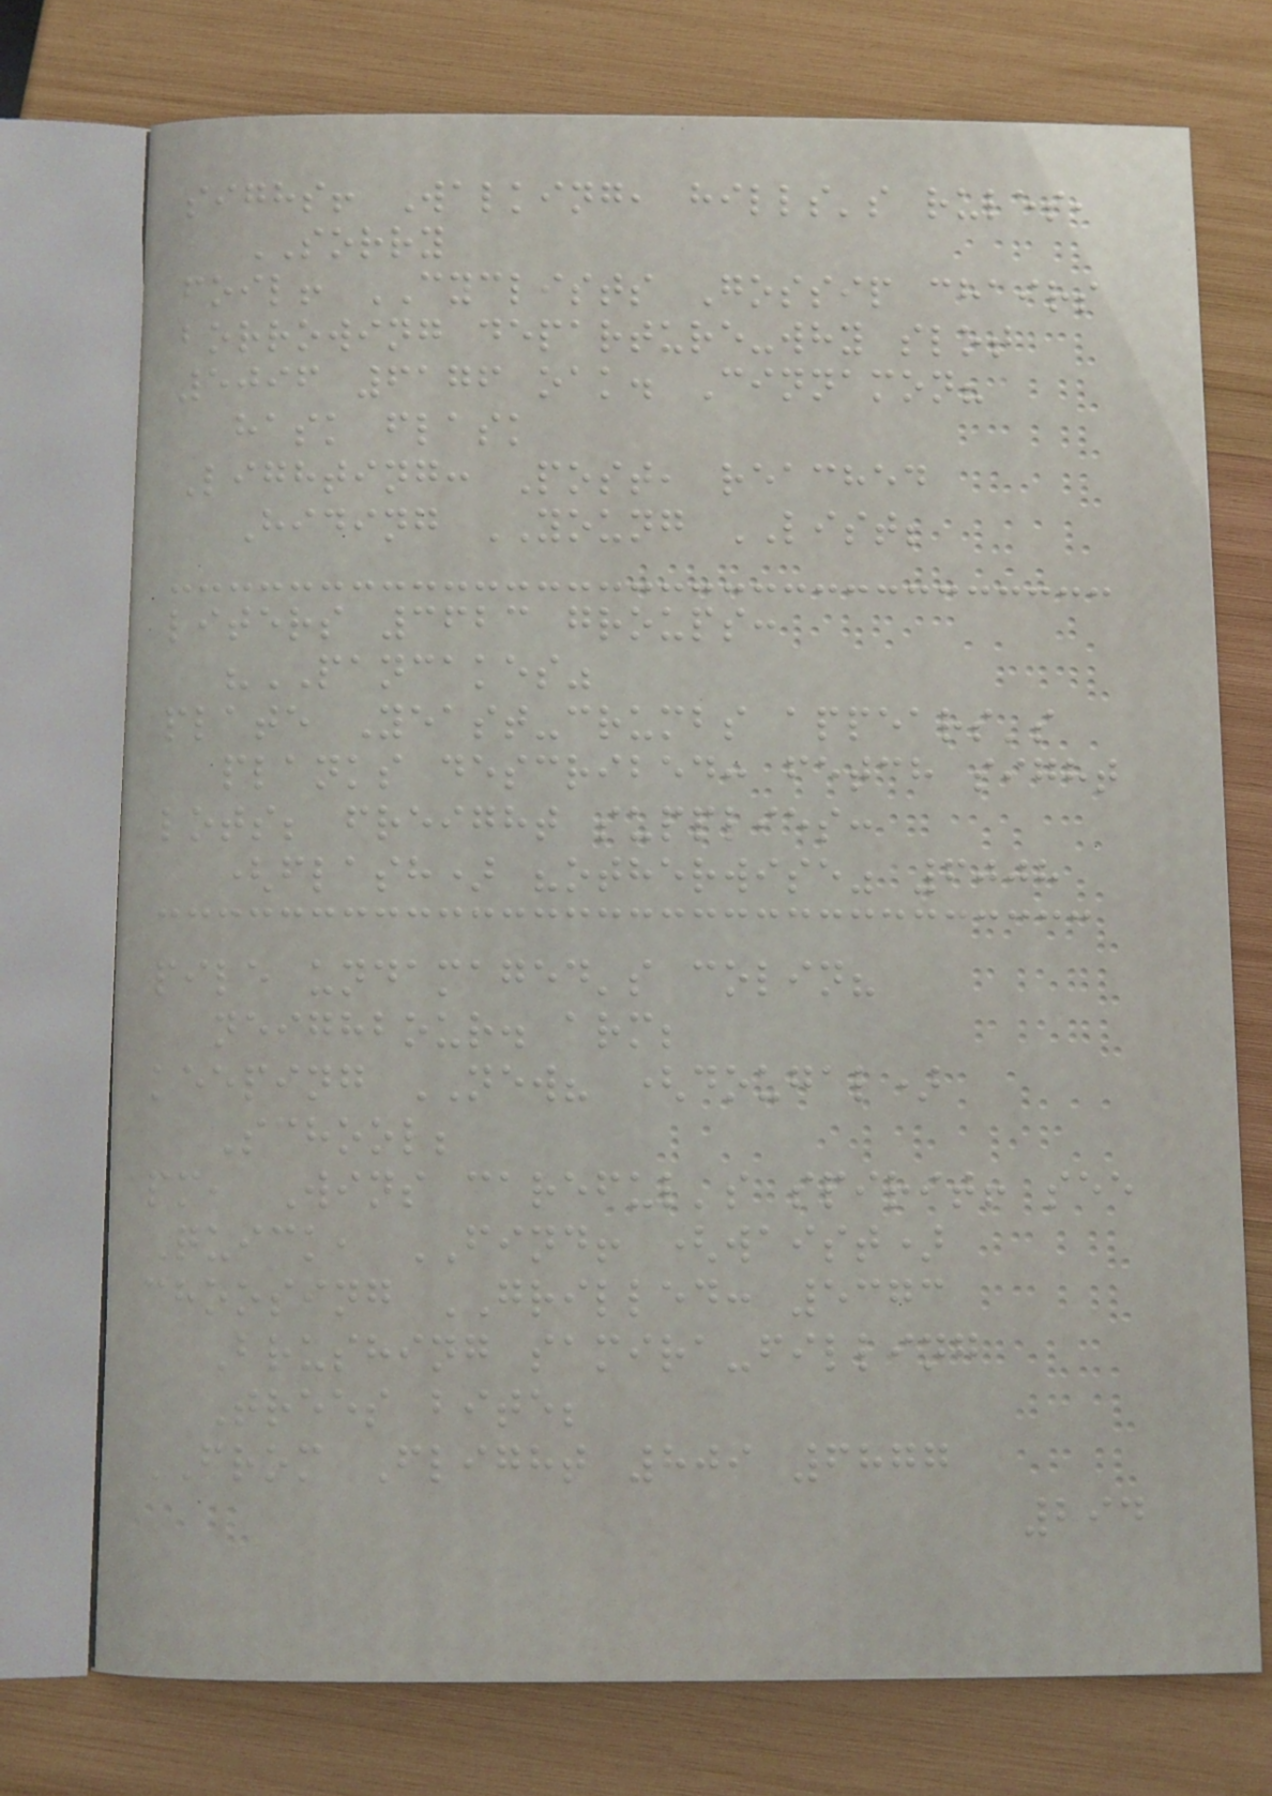sighs! Walking, hills's rules,
SORRY
foil! CYCLISTS Gossip chairs
borrowing departure-why slot
5096 6176 oak. Cinnamon?
hask flask
Lighting: Post, reached
Hiding YOUNG LIST;
liters 3623 groups:
"PANCAKES"
plate Yeast-crumbs appears's
planks described: fetch sight
lots; freight supplies:
(flash) "otherwise" 6008
pile undamaged's colin?
neighbour. arm;
keeping NEW? (dougal)
School;
pm, Wins careful's spirit! see
Quick, FIND! (waist)
choosing GRILLED: 5373
Brushing samira-filling
Trees bite;
FROM Flight 809 6877
294
